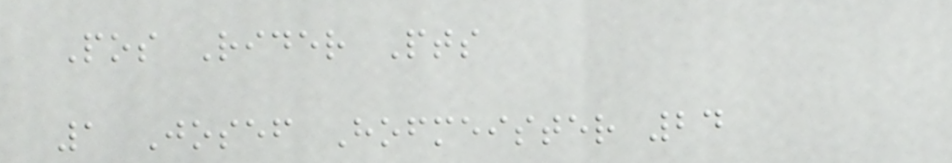Pos Rider Pts
1 Josef Hofmeister 24
